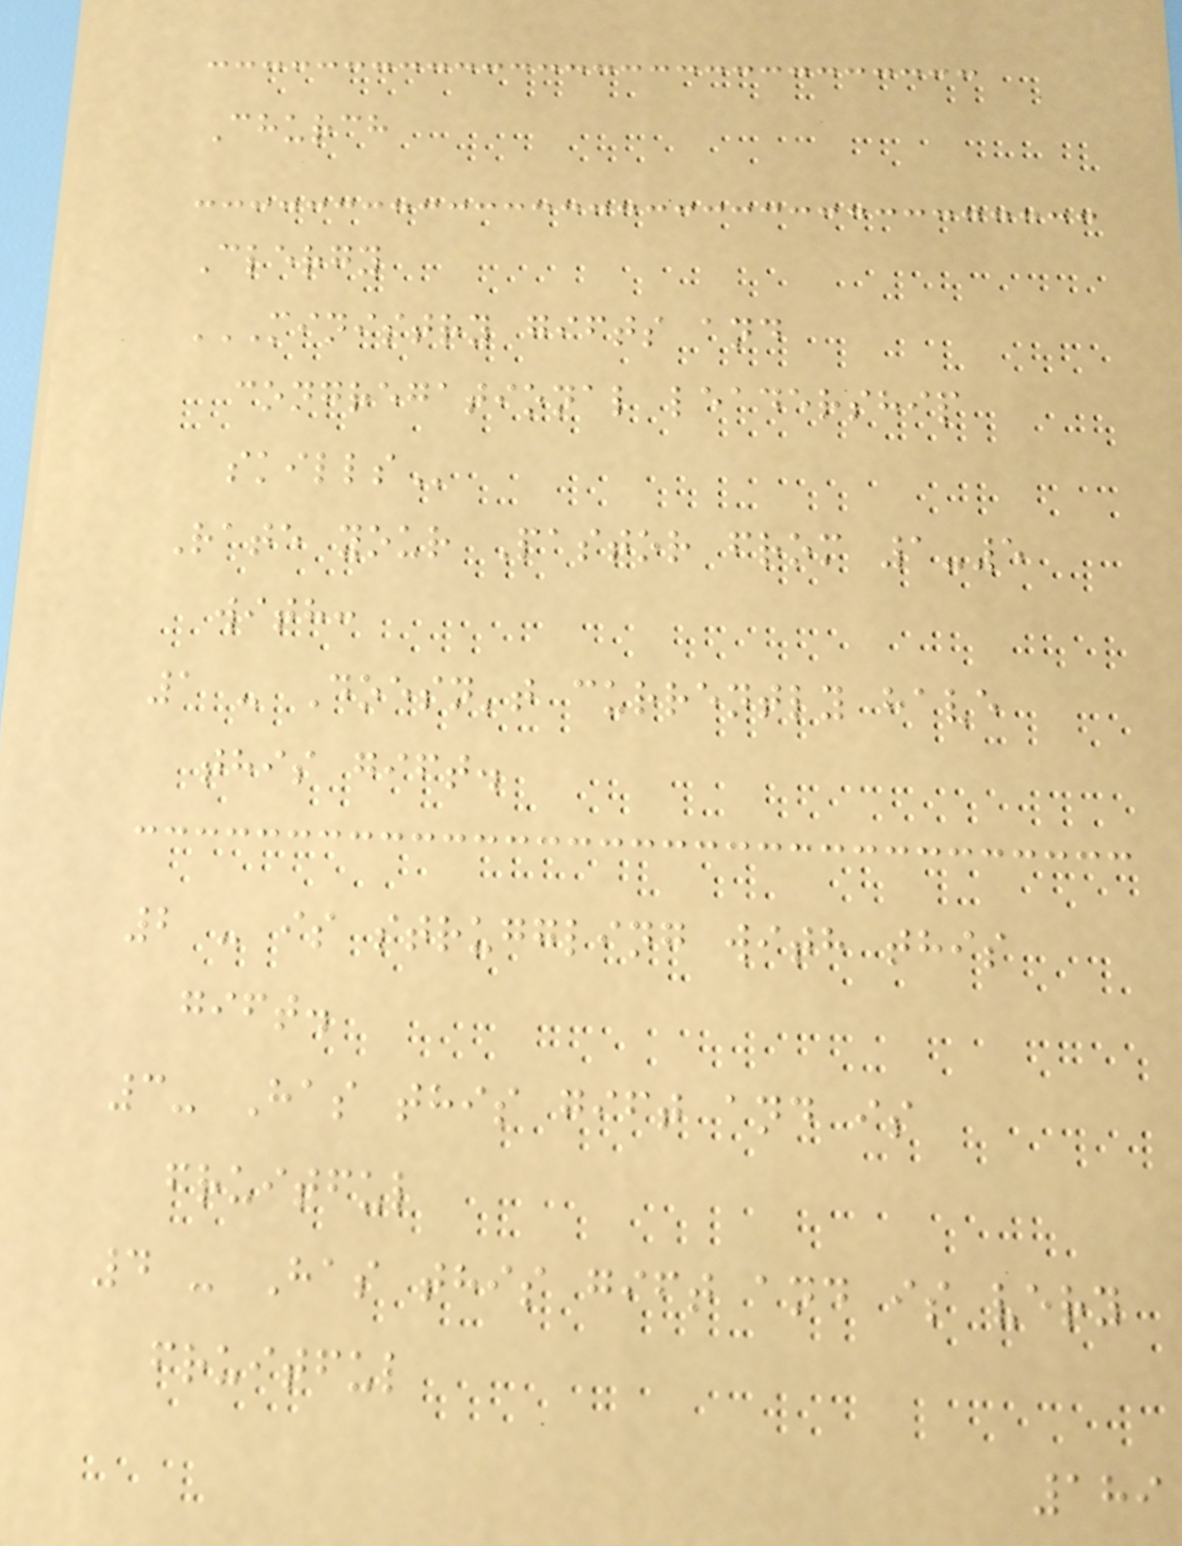Church
Clergy
MINISTRY GIFTS AND
CONGREGATIONAL LEADERSHIP
SKILLS
Rate your Pastor from 1-5
with:
1 - Doesn't currently have
this gift.
2 - is struggling with this
gift.
3- Has this gift and is
fruitful
4 - Has this gift and is very
fruitful
189
